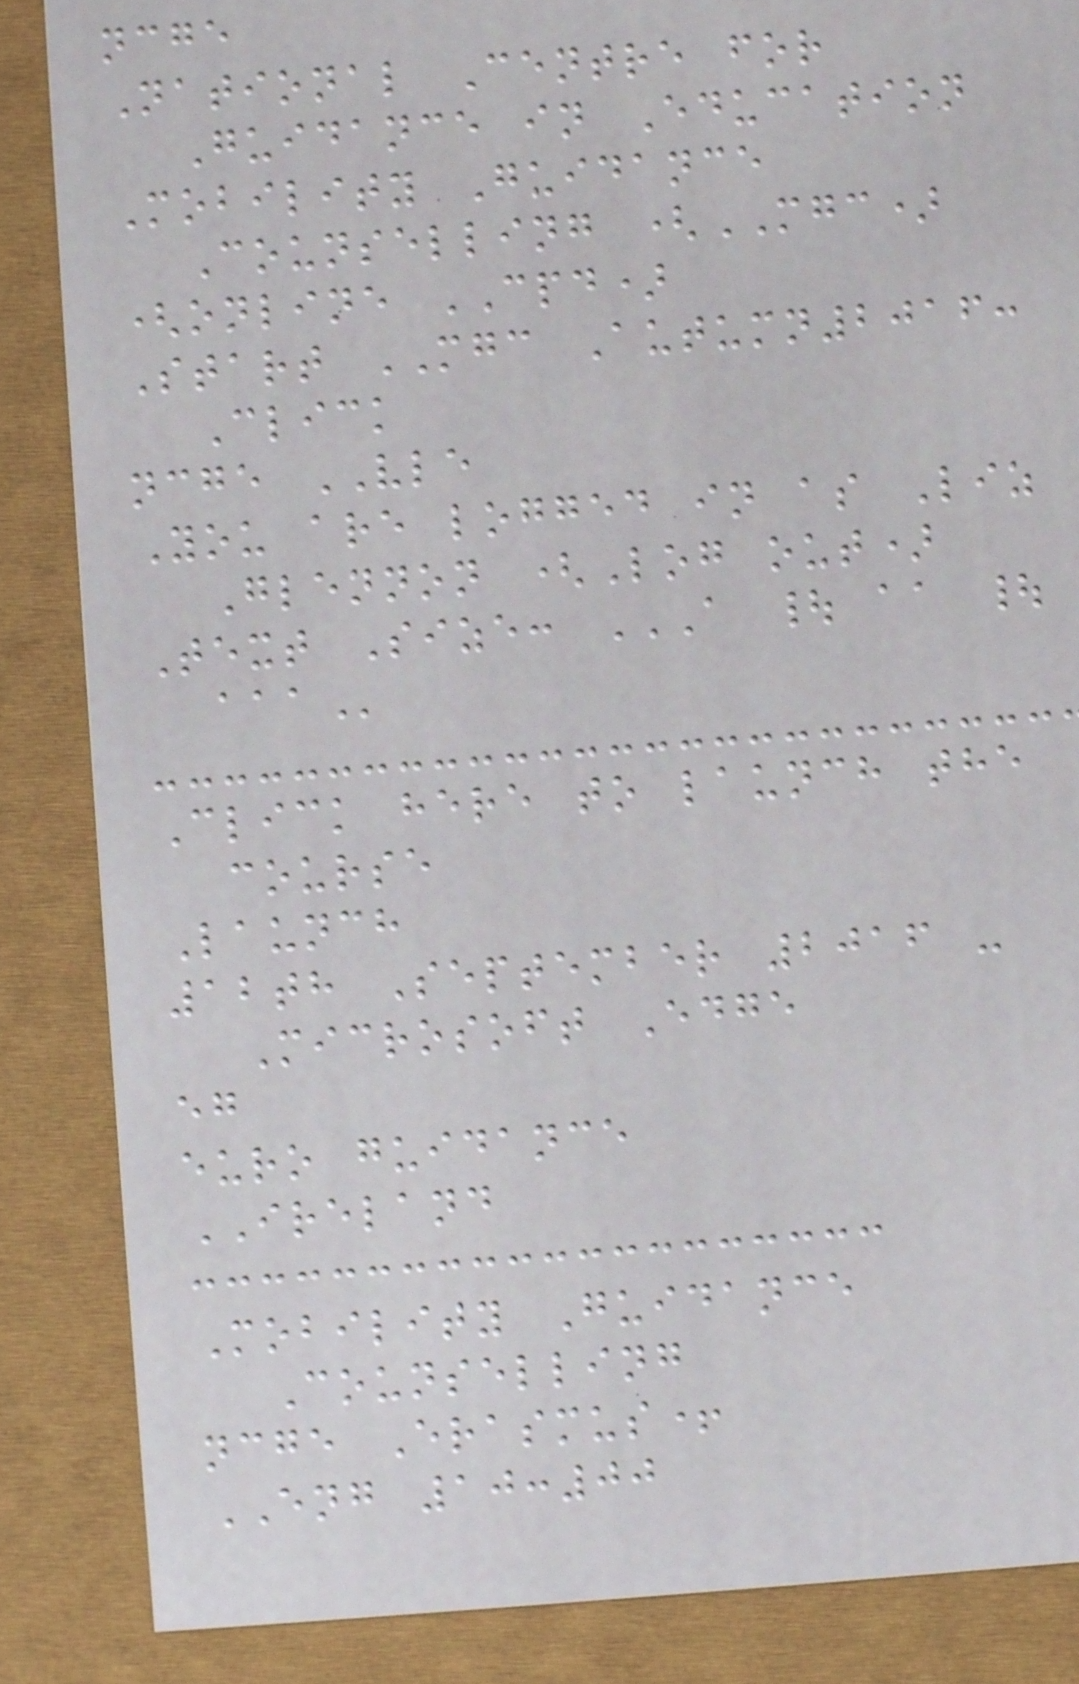ncge
National Centre for
Guidance in Education
Mobility Guidance
Counselling (MGC)
(online CPD)
Start MGC Autumn2016:
Click
ncge VLE
You are logged in as Liz
Glennon (Log out)
Text Size: A | AA |
AAA
Click here to launch the
course
Launch
12th September 2016 -
Microsoft Edge
eg
euro guidance
IRELAND
Mobility Guidance
Counselling
ncge Erasmus+
ENG 10:00
